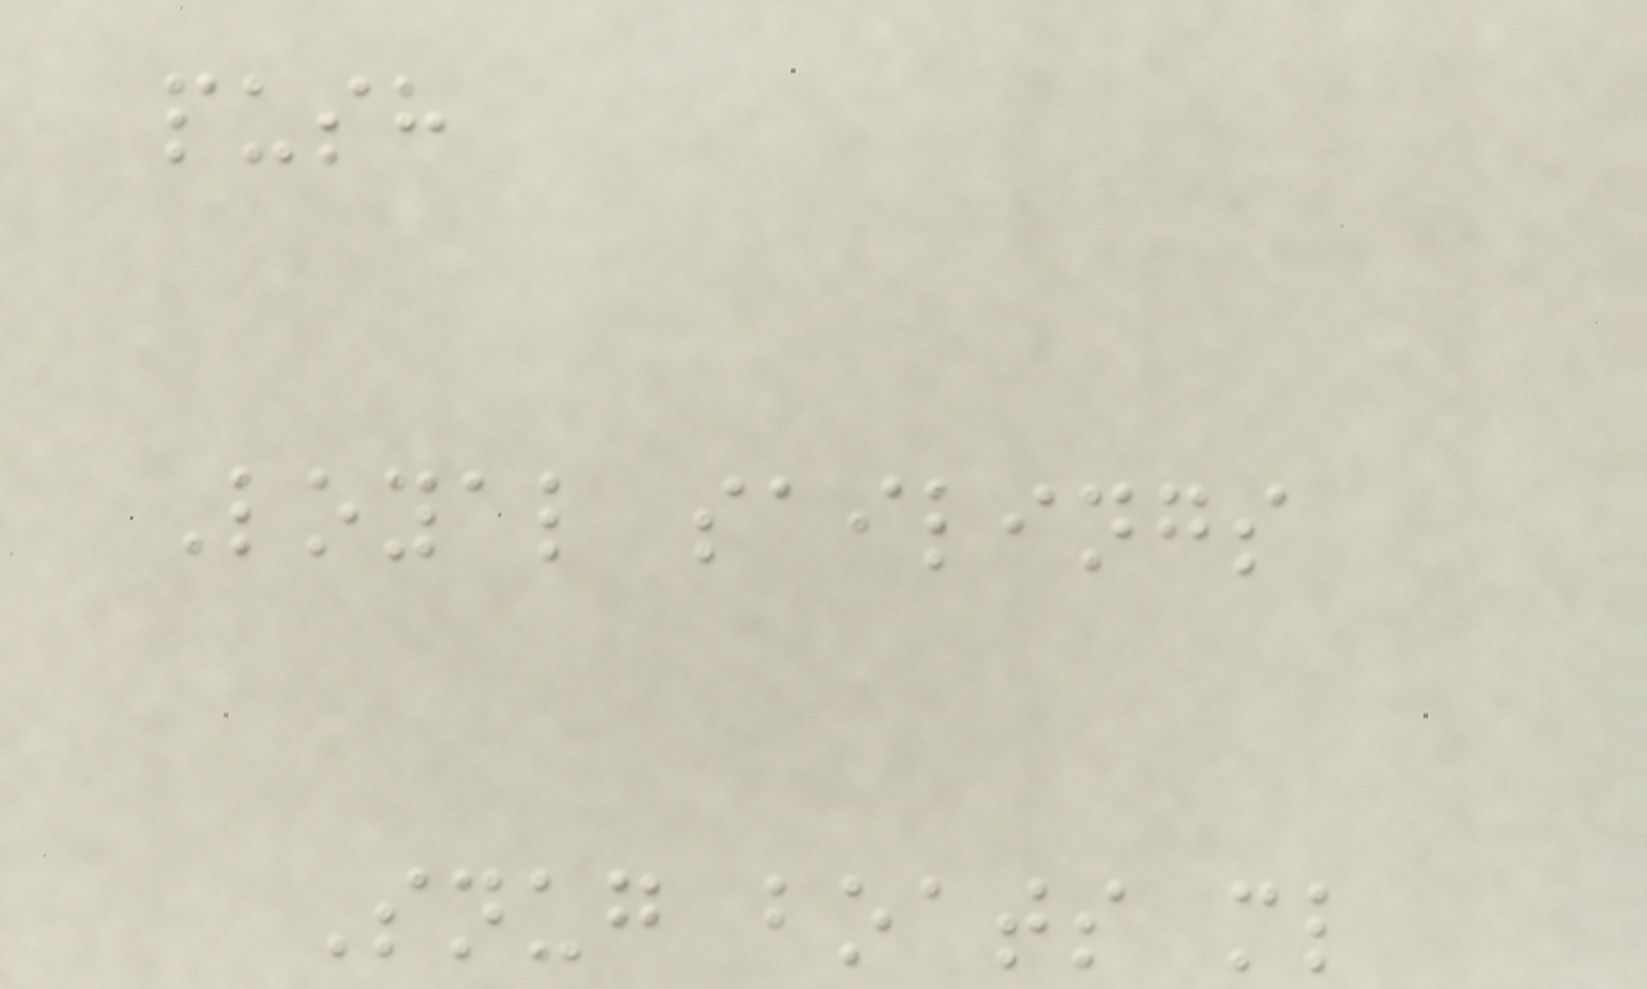push
Loyal sailings
Snug boats ml
